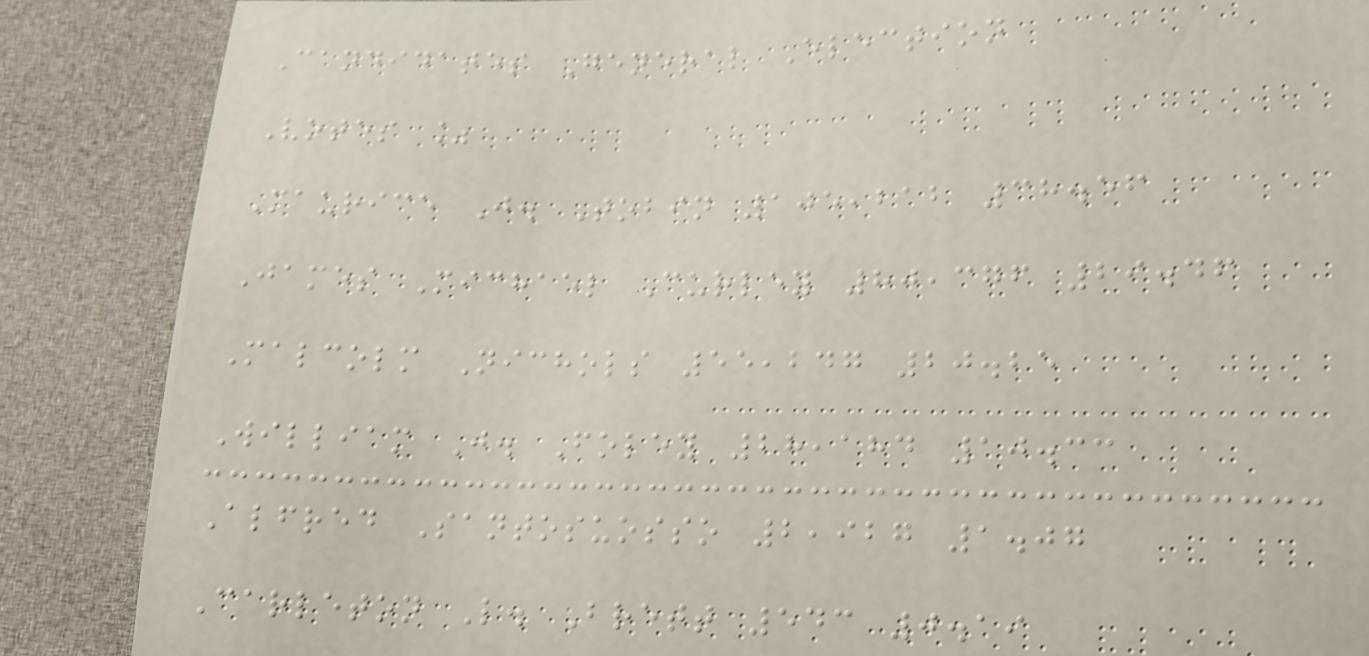Candidates General Election
Votes %
Maurice J. Tobin 105,212 38.56
James Michael Curley 80,376 29.46
Malcolm Nichols 55,247 20.25
William J. Foley 28,184 10.33
Alfred Santosuosso 2,927 1.07
Carleton L. Brett 543 0.19
